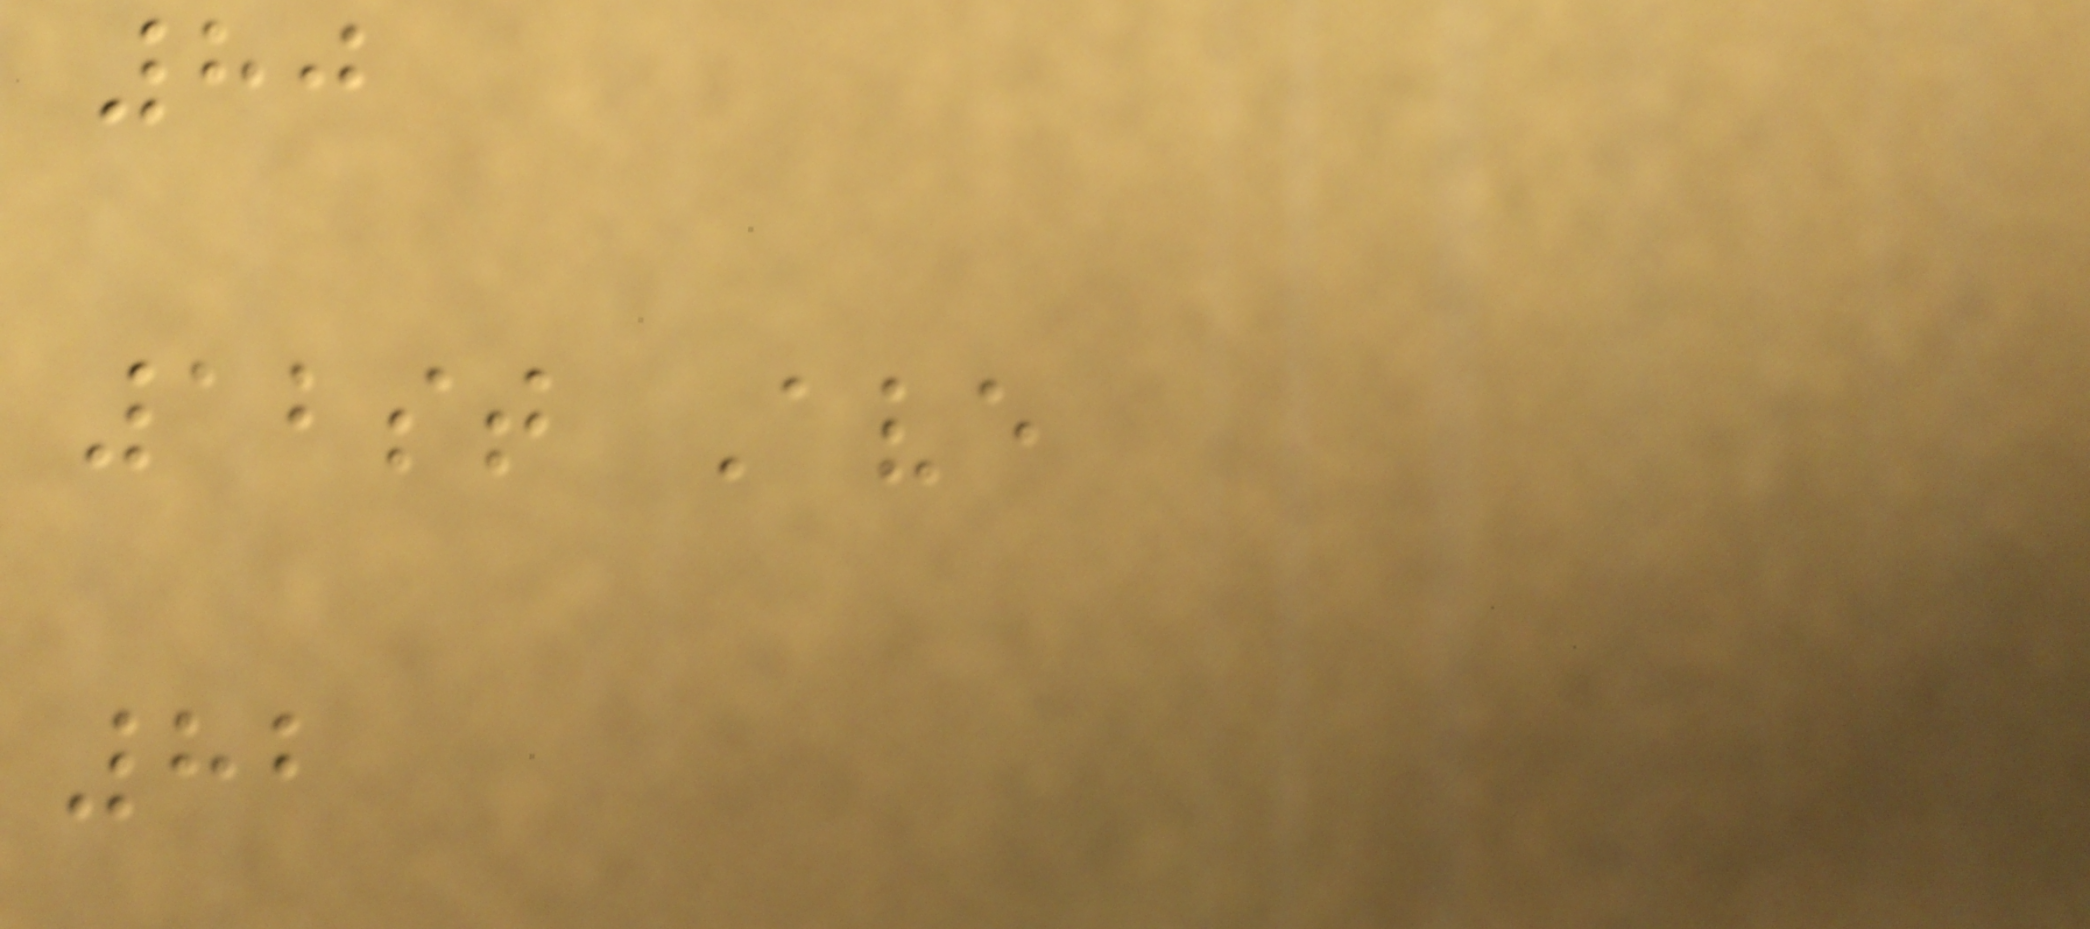80
12st Ave
82
